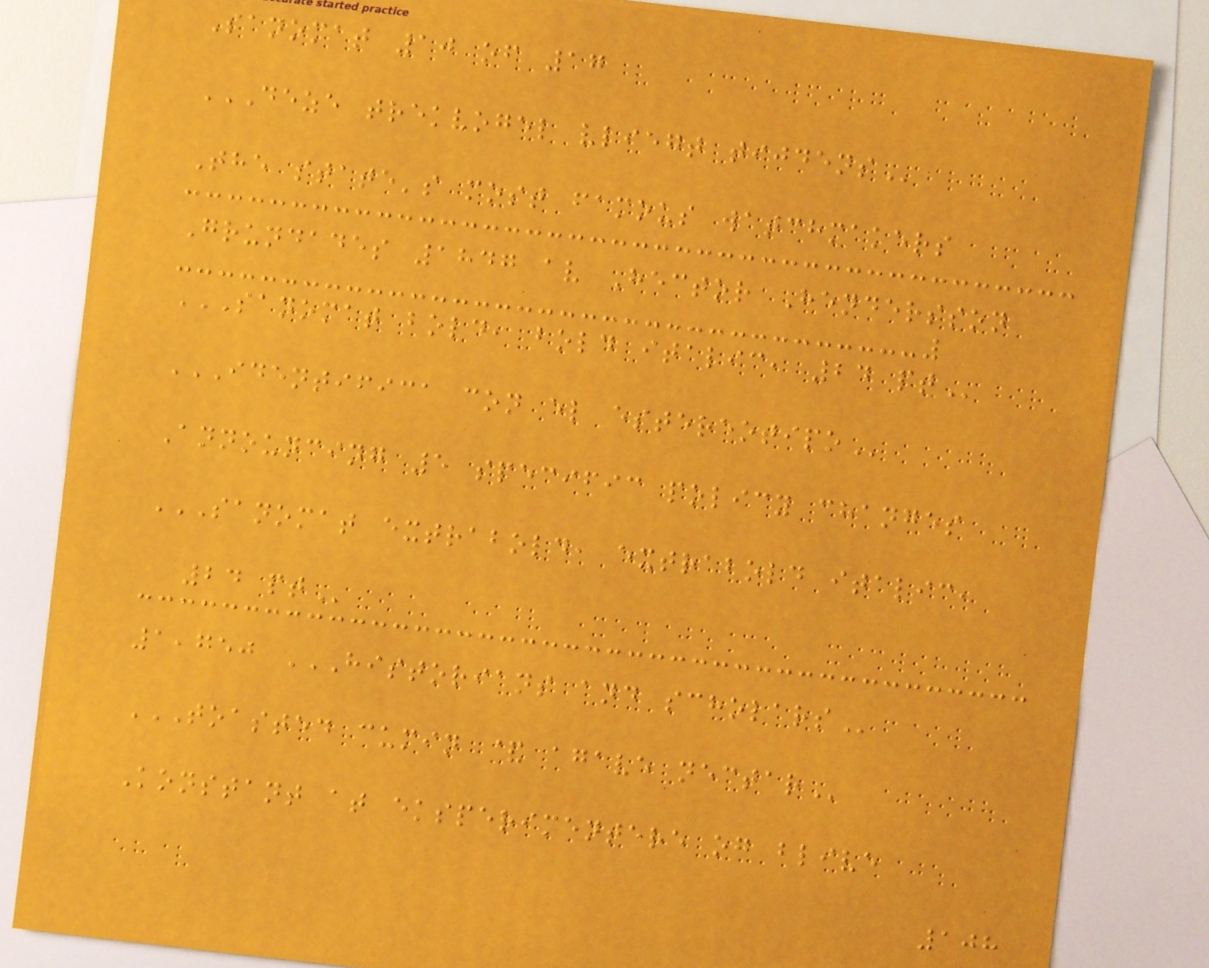Sanomat 10 of 17
DEZE TREKVOGEL VLIEGT TIJDENS
The state's most famous watchmakers
Grundades 1847 av Hector Hendersson
SANOMAT BOLD, BOLD ITALIC, 24 PT
IDENTIFICA CON EL ESTEREOTIPO
Announcing 5 specific policy changes
SANOMAT EXTRABOLD, EXTRABOLD ITALIC,
24 PT
1,750 HISTORIANS AND SCHOLARS
TOASTED CUMIN & AGAVE NECTAR
Konstant at eksperimentere og blive
108
